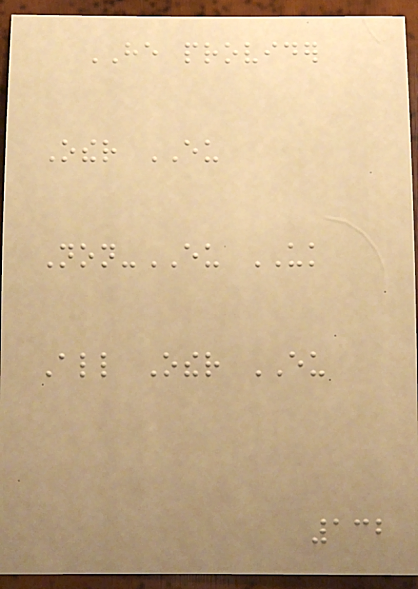HE provider
Other EU
Non-EU UK
All Other EU
132
